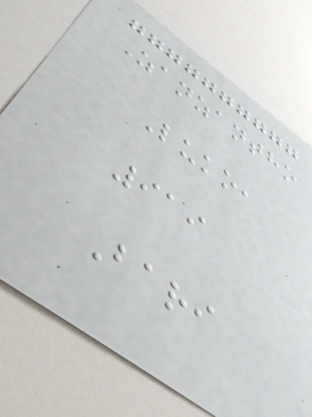Zanzantho
Luko,
919
Bari
